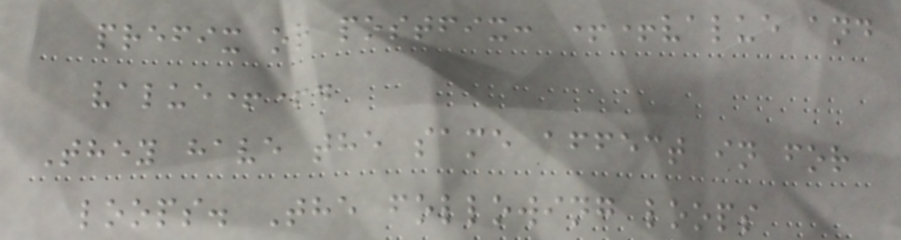prefix or postfix: ++value and
value++.
They have the same affect in for
loops. The following loops
